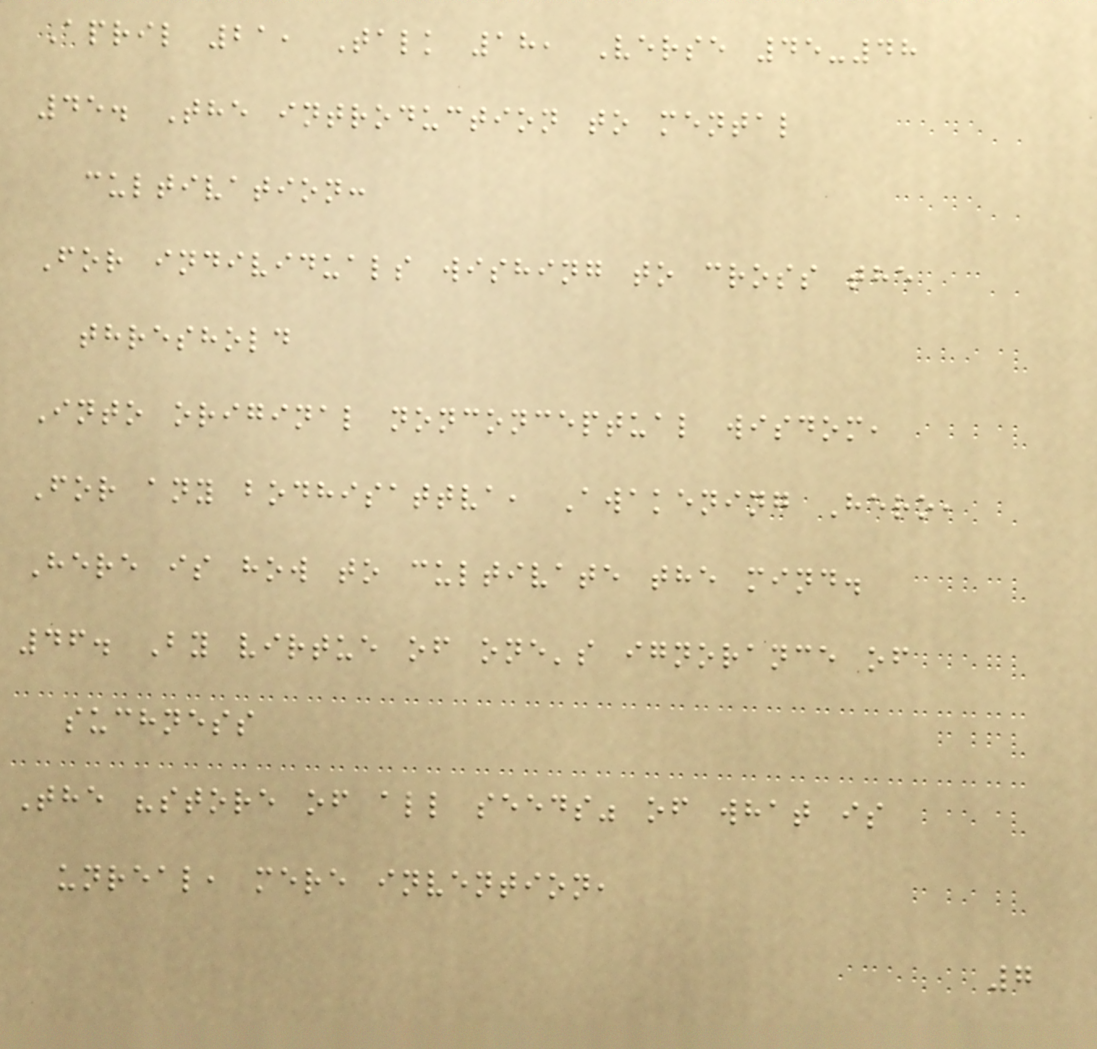April 21, Talk 18, Verse 45-48
45. The introduction to mental
cultivation:
For individuals wishing to cross the
threshold
Into original nonconceptual wisdom,
For any bodhisattva, Awakening Hero,
Here is how to cultivate the mind.
46. By virtue of one's ignorance of
suchness
The "store of all seeds" of what is
unreal, mere invention,
7
